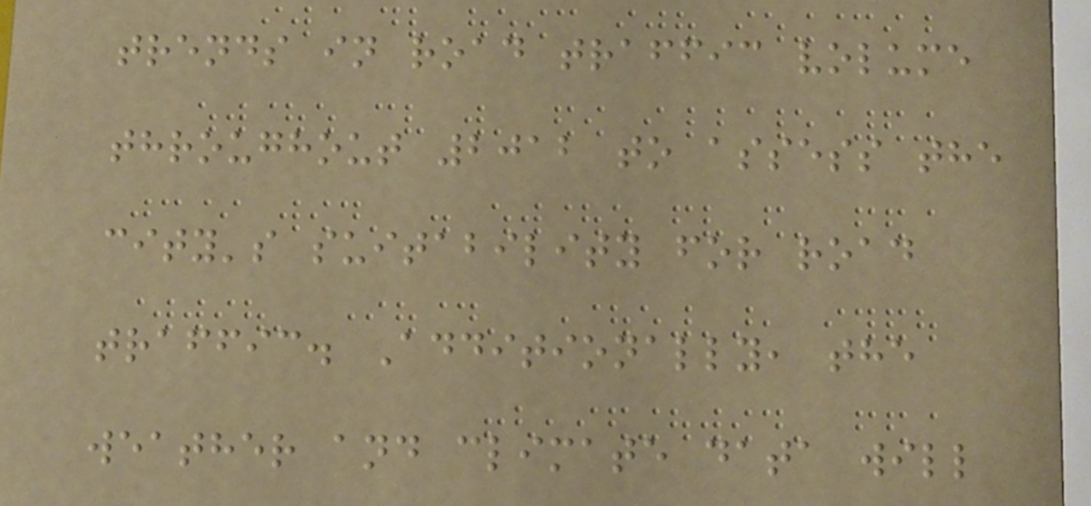trends in road traffic volume
throughout 2012 to assess the
city's suitability for road
traffic. Additionally, the
weather and climate data will
